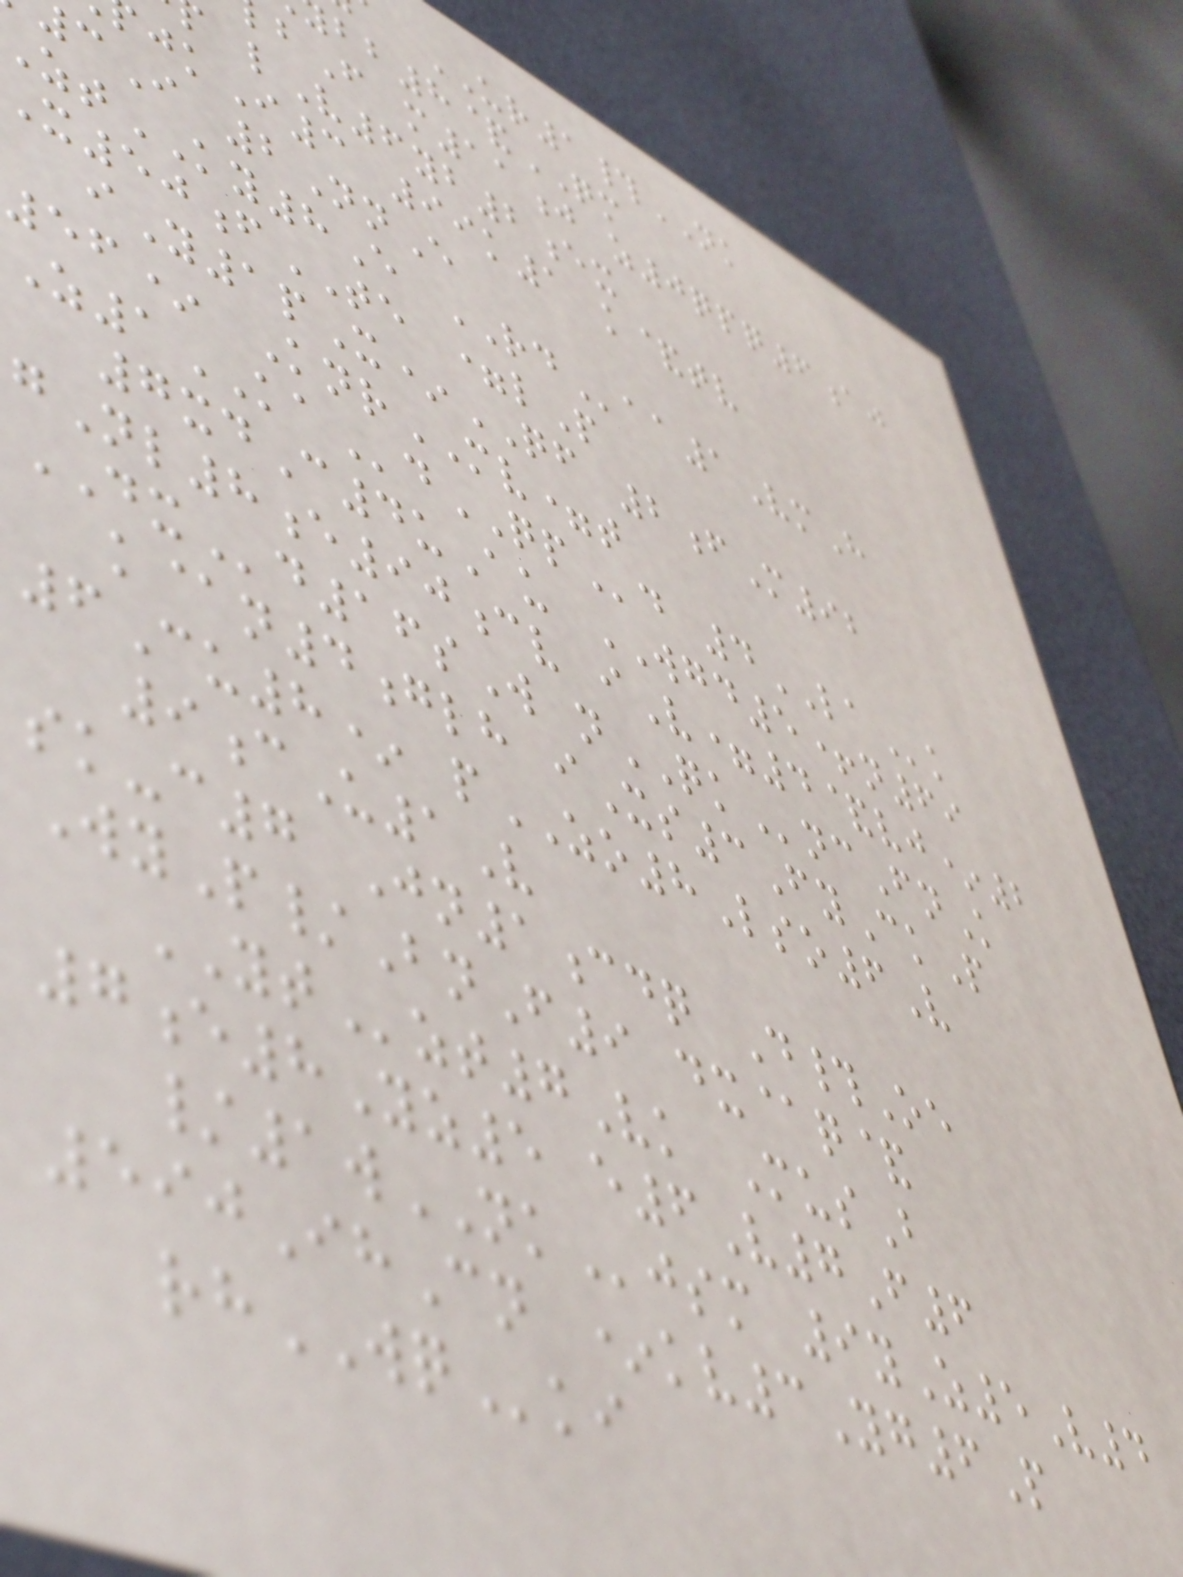UR1#NK
8&QM
bF m11j z0qpq6aj
lV6yb2ex
jkI3 99k1 k&tv
I 2NnE
tKY8E RDaa1VmH
X50fTE =lP
iY1pX*QF 2fM92
56* KnrMV=t
Z1KAdQPd 4LAk
7xdC4uAu WGD5+n69
gNl8e90cv iV=4&vj*2
DXd16sW nQKncFnK
k@n4glh iXs3FyCkP
6Cu8* pZO8Lso6V
9cU1V
sk-c7 Jn1cdq D#Oe
WyP/BnF9 dx@q&
YTzt7Vk MusB
7e8Yz5 e6V7F6
/1wNKjsm 9yZ5V4
590IhCn *kv3Yg6P
rhWQki
